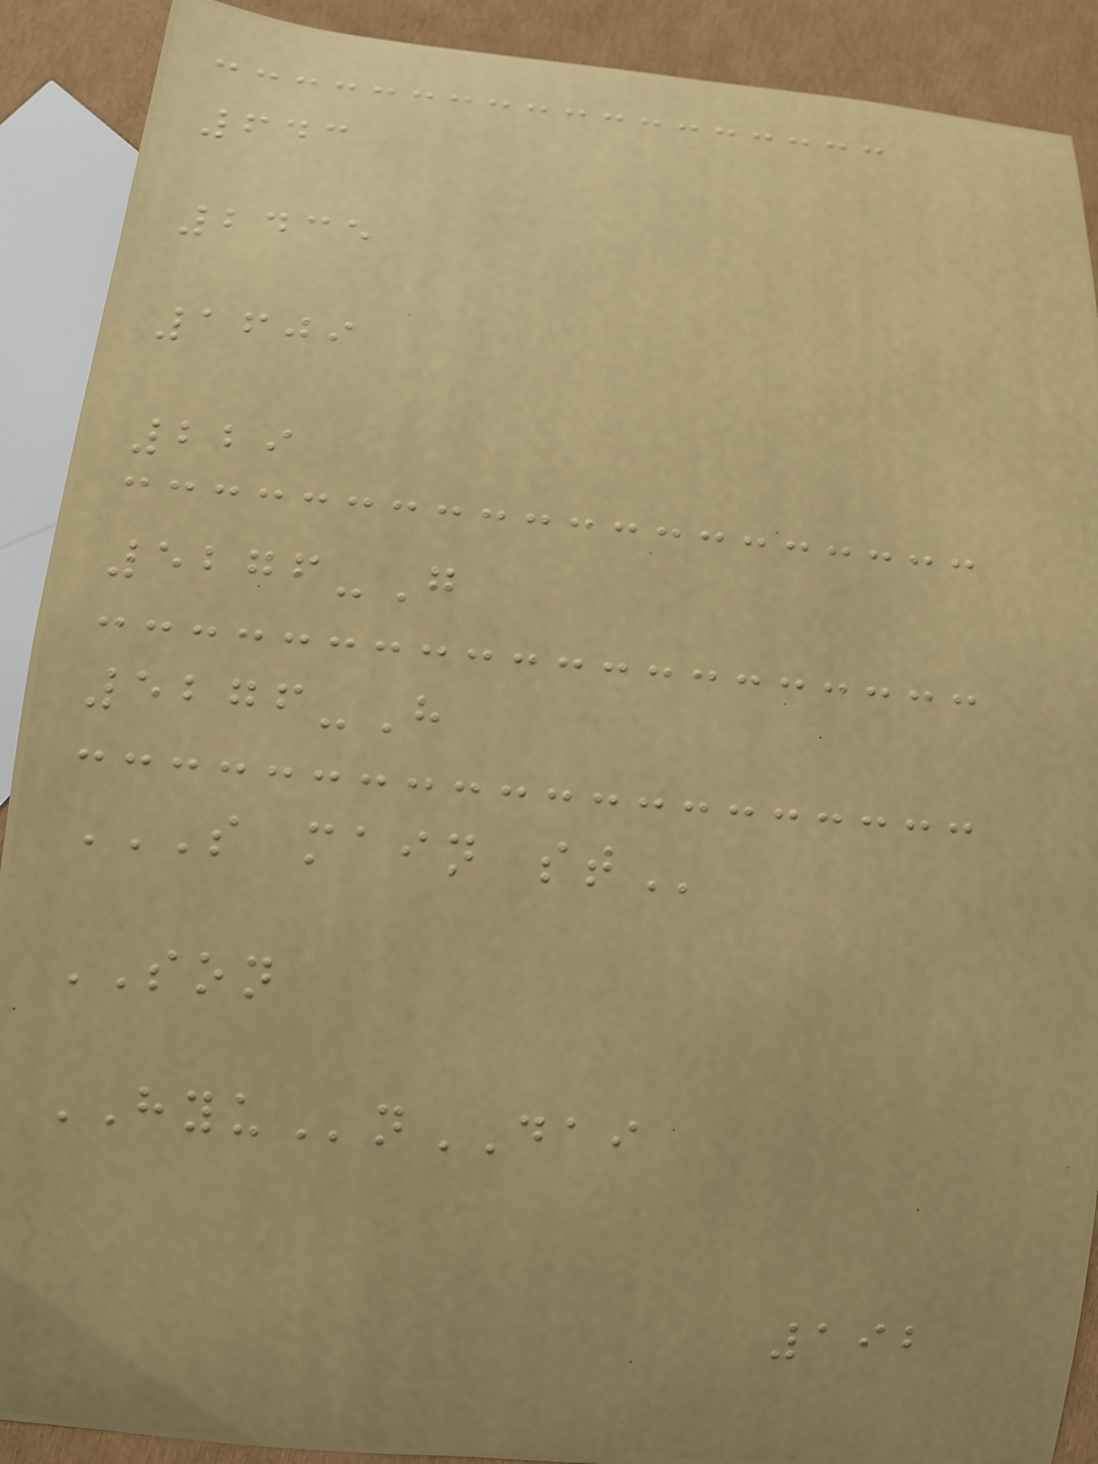643
2435
1609
229
5276-G
5276-H
S MAIN ST
SON
HYUnDAI
192
